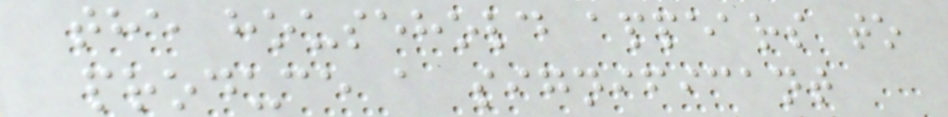the household appears to
produce a significant
